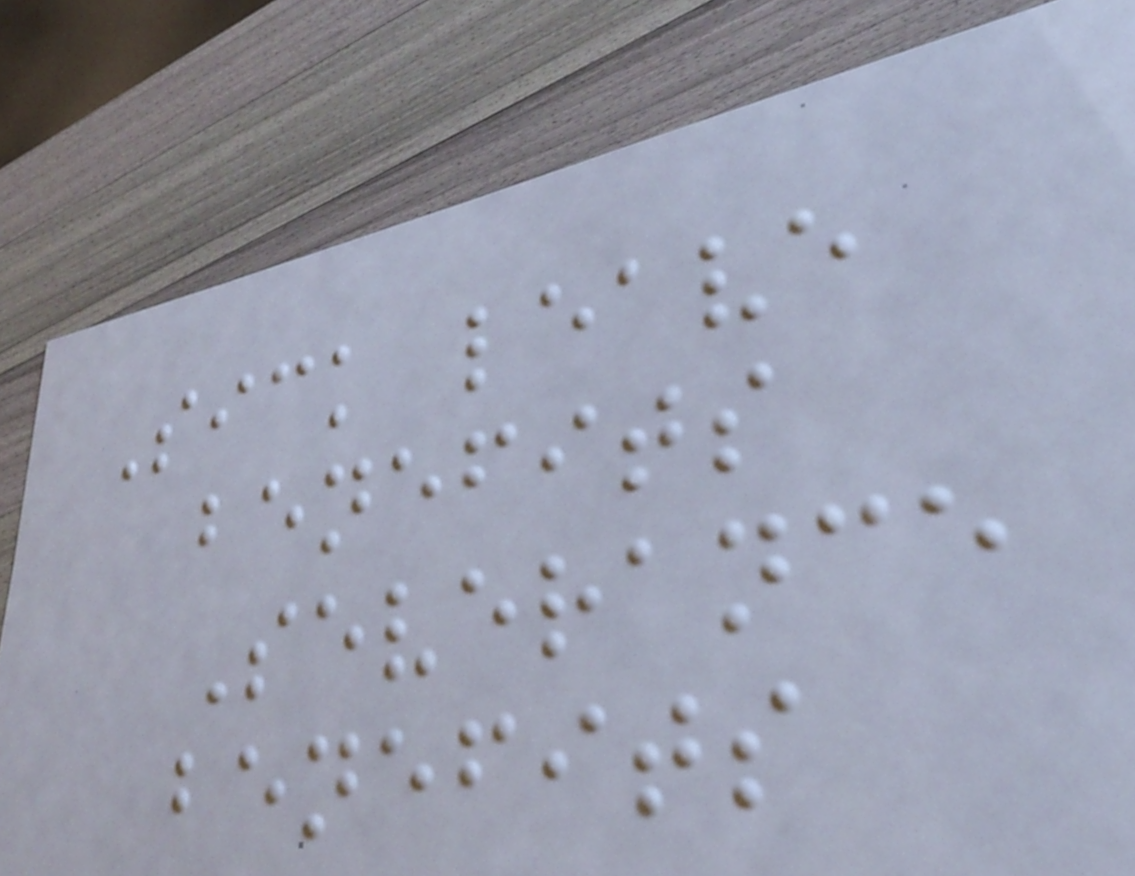Sick leave
benefits
Severance
benefits
